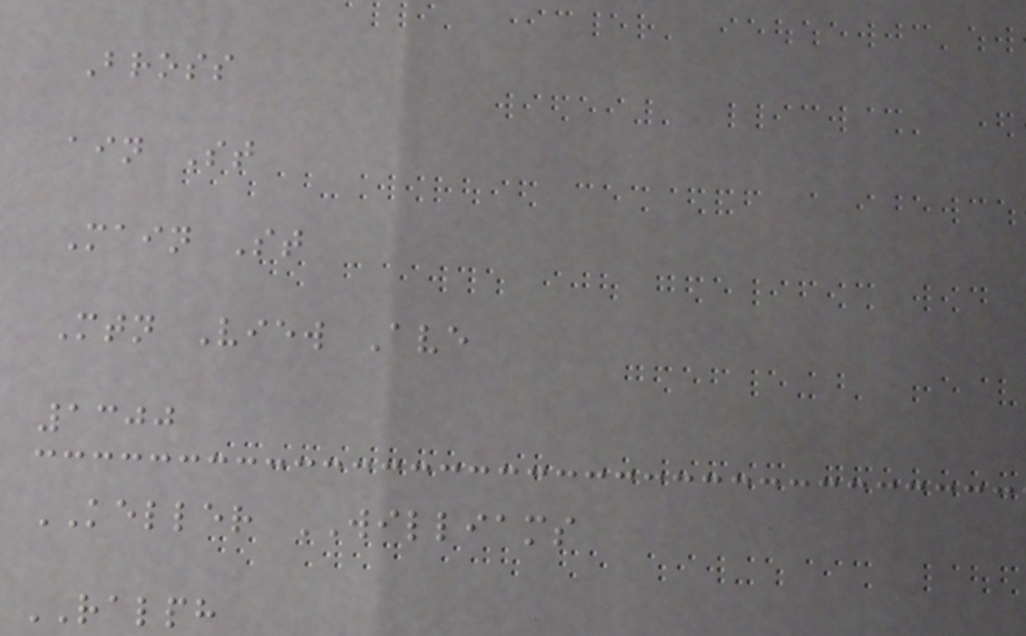Bross
ain St
Main St
Mtn View Ave
1300
KELLER WILLIAMS
RALPH
